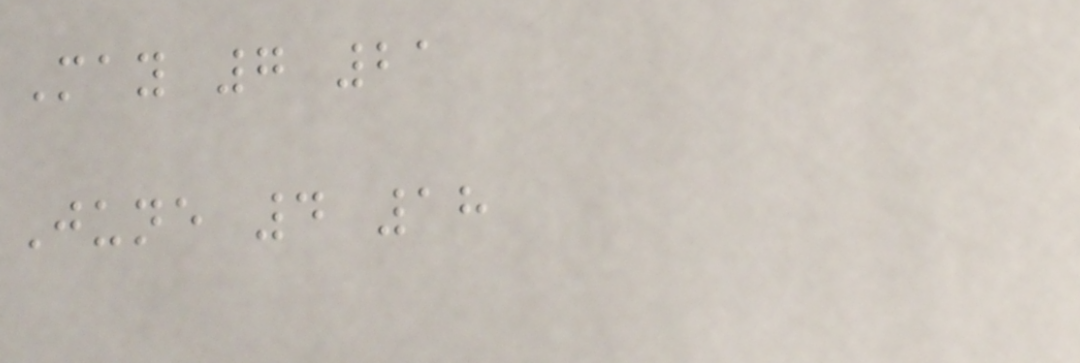May 7 21
June 4 18
